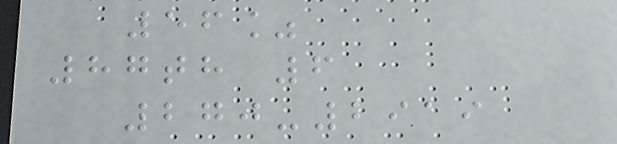56%
87th 6
270-2919
